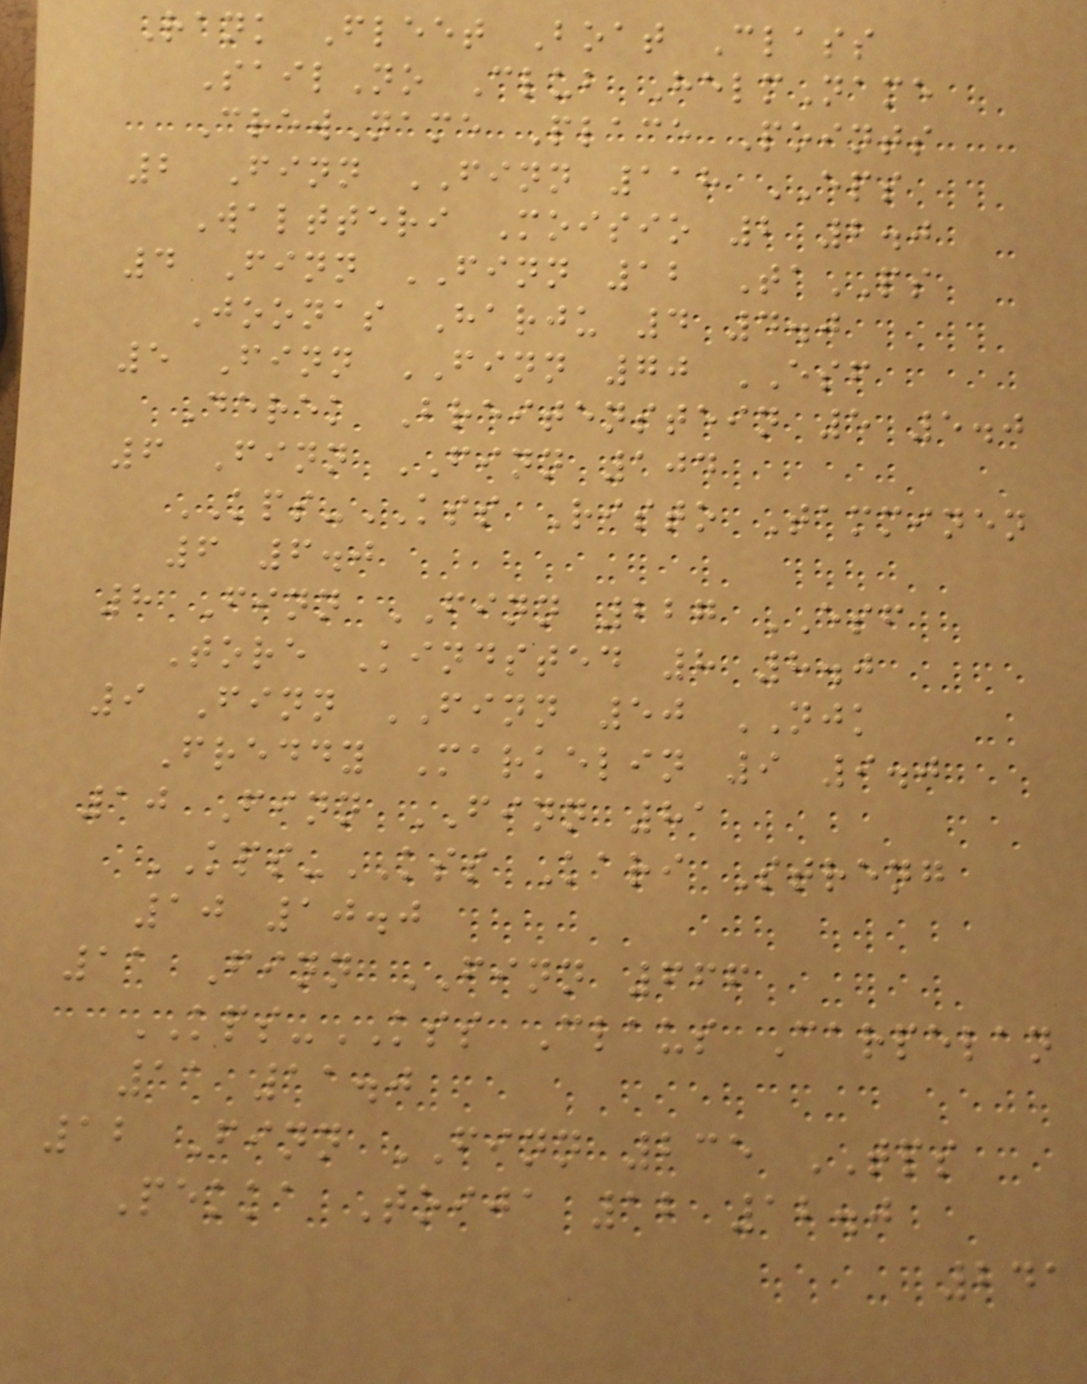Rank Fleet Boat Class
SailNo Club HelmName
CrewName Place Points
2 Finn FINN 118 EPS
Waltteri Moisio 2 2.0
4 Finn FINN 12 TaPS
Joonas Harju 4 4.0
5 Finn FINN 70 ESF
Derek Breitenstein 5 5.0
6 Finn FINN 104
KPS-KSS Risto Tamminen
6 6.0
8 Finn FINN 227 ESF
Tore Kindsted 8 8.0
9 Finn FINN 50 NJK
Freddy Markelin 9 9.0
10 Finn FINN 81
KPS-KSS Kari Streng
10 10.0
11 Finn FINN 666
KPS-KSS Claus Carpelan
11 11.0
12 Finn FINN 235 TPS
Pekka Toija 12 12.0
241
